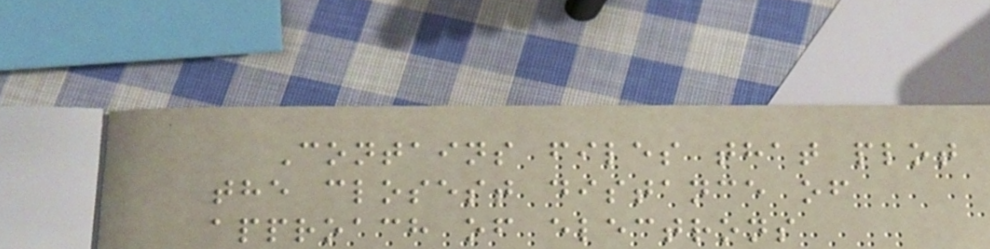Contains files that plot
the closest distance of
approach of electrons
